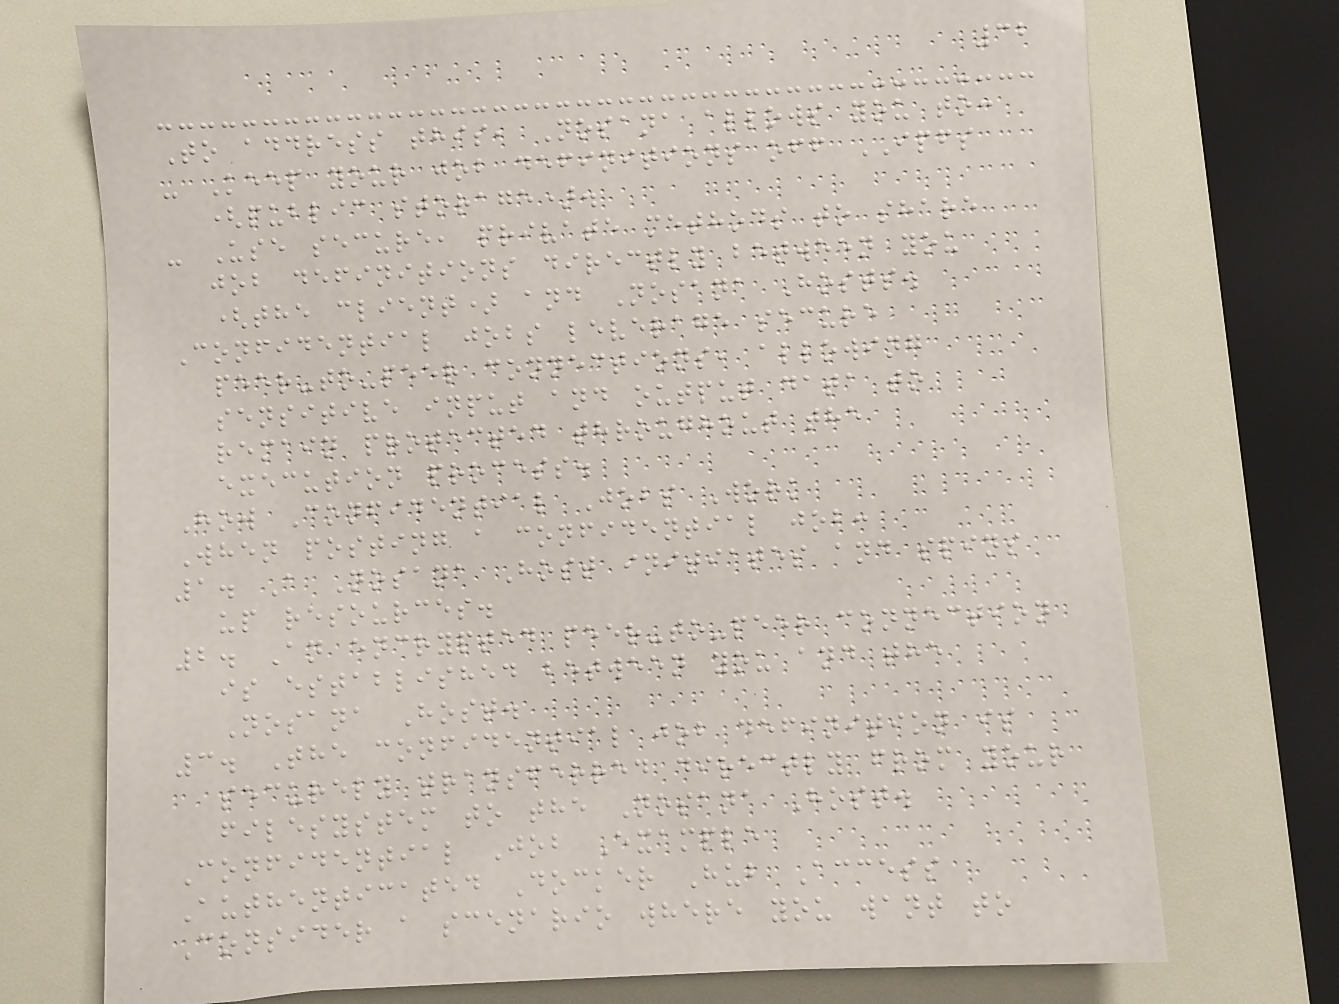32
To address this, Nosana allows you to:
- Keep your job definitions off IPFS
(public storage).
- Use secure, private methods to share
job definitions directly between you
(the client) and Nosana Hosts.
Confidential jobs leverage secure
peer-to-peer connections, allowing
sensitive input and output data to
remain protected throughout the
execution process.
How Confidential Jobs Work
When posting a confidential job:
1. A Nosana Host initiates and spins
up resources.
2. An encrypted peer-to-peer connection
is established between you and the
Nosana Host.
3. The confidential job definition is
securely transferred directly from your
filesystem to the Nosana Host.
Confidential Job Example
Authenticated Docker Hub Access
Consider a scenario where you want to
